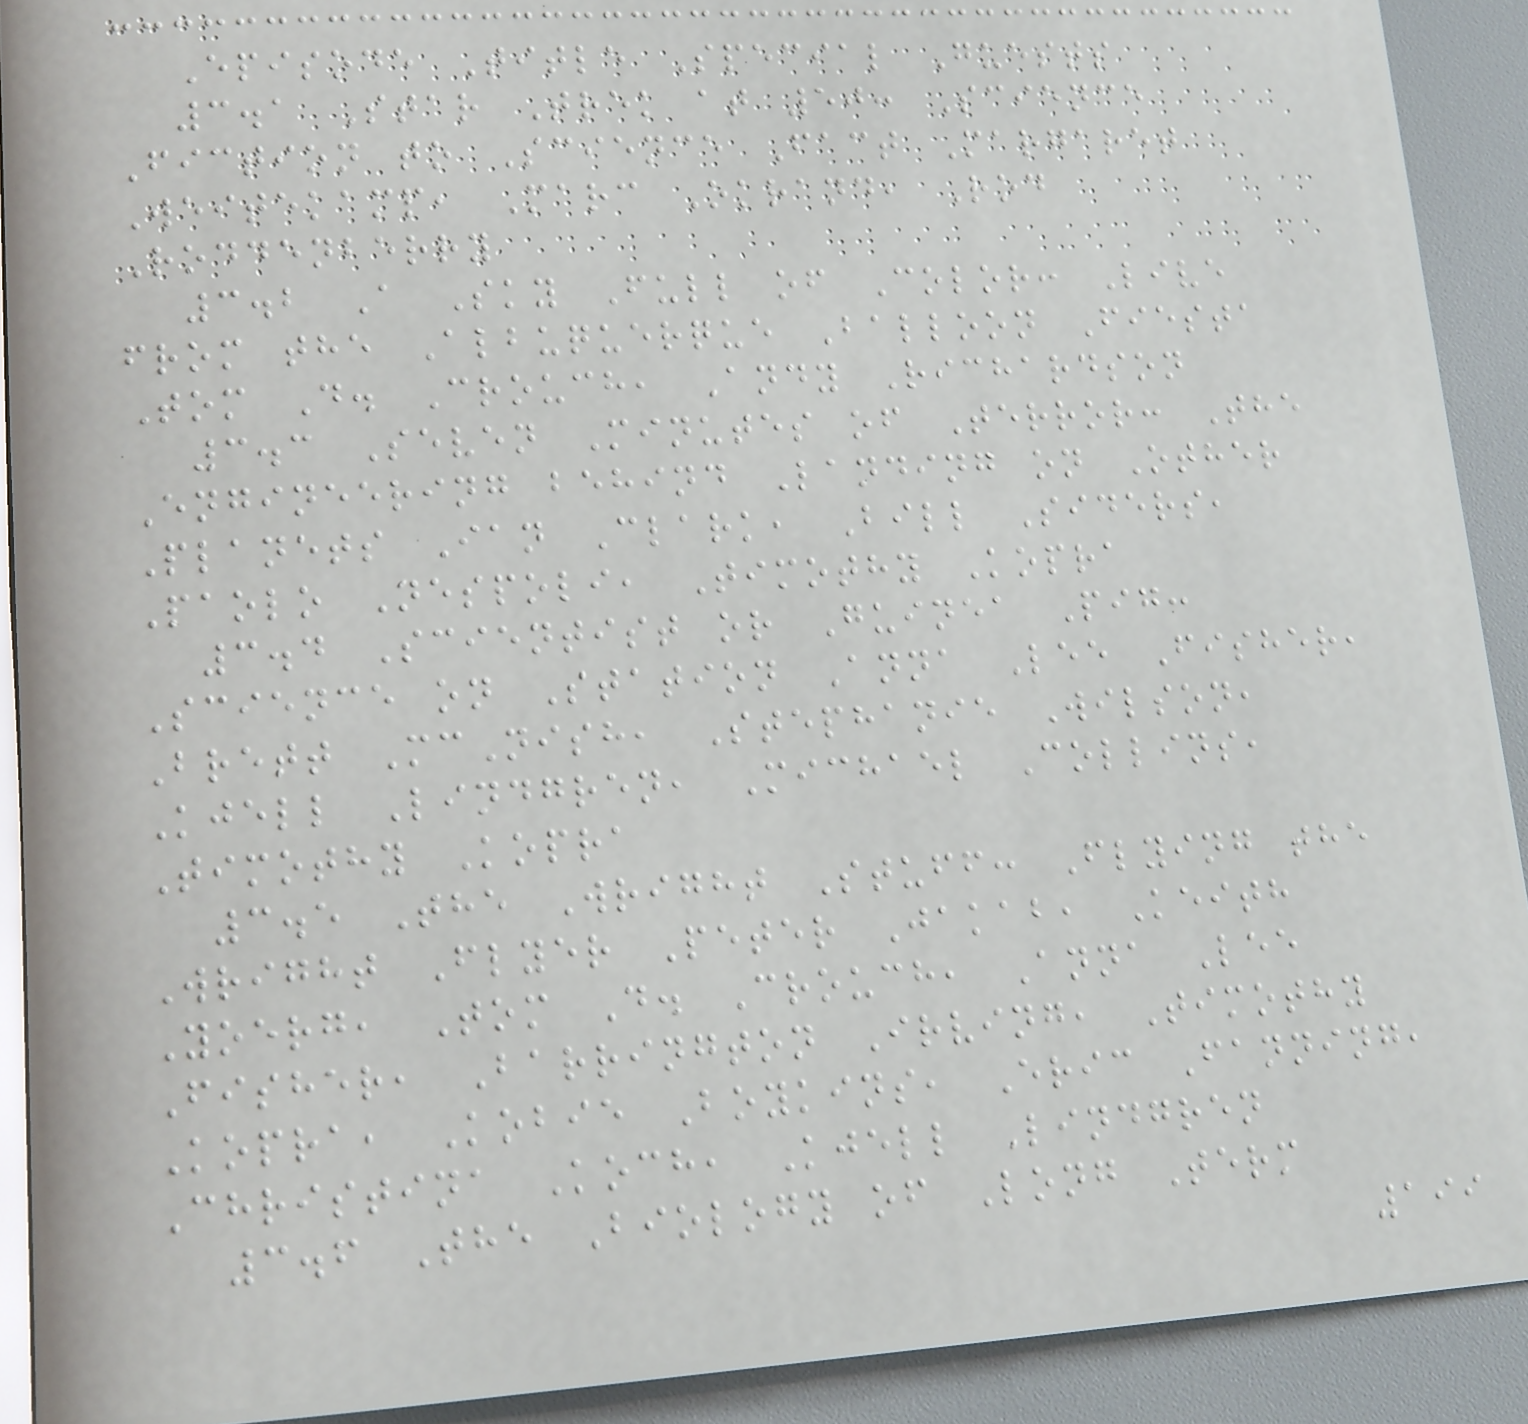Episode Title Special Guests
3.1 Star Trek at 50: Science
Fiction to Science Fact Margaret
Weitekamp, Marc Okrand, Rod
Roddenberry
3.2 A Sky Full of Color: Live
from the Albuquerque Balloon Fiesta
Tom D. Crouch, Andy Richardson
3.3 Seven Minutes of Terror: The
Engineering behind Landing on Other
Planets Ian Clark, Bill Siders,
Paolo Nespoli, Timothy Kopra
3.4 Scientist or Guinea Pig:
Science on Station Anna Lee Fisher,
Brett McNish, Stephanie Wilson,
Kjell Lindgren, Michael Collins,
Timothy Kopra
3.5 The Wright Stuff: Flying the
Wright Flyer Peter Jakab, Keith
Yoerg, Tom D. Crouch, Anna Lee
Fisher, Barrington Irving, Timothy
Kopra, Kobie Boykins, Eric Fanning,
Christina Koch, Kjell Lindgren
3.6 The Biology of Long Term
199
